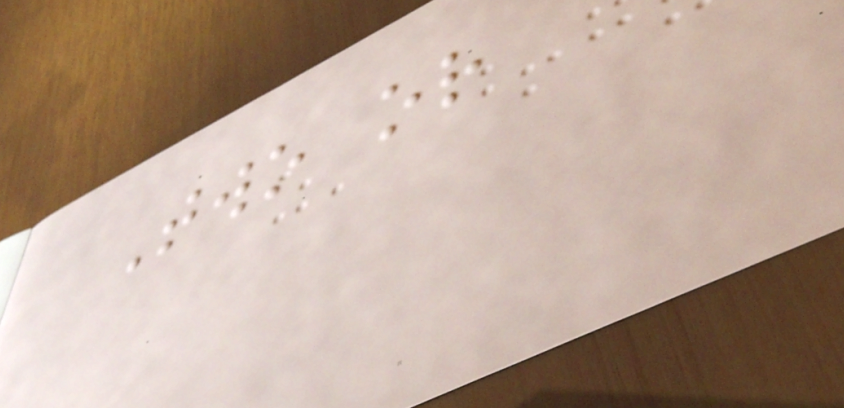Two or
